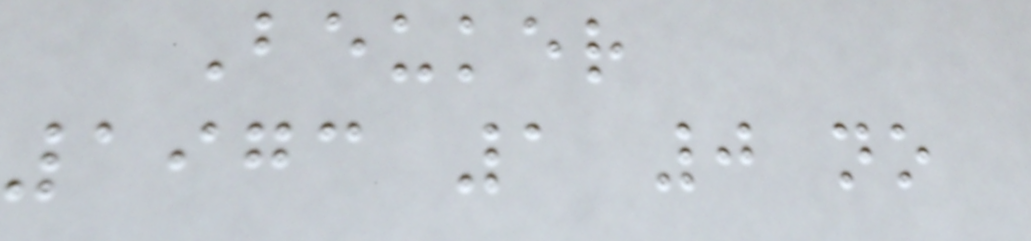Beuker
1973 1 0 no
